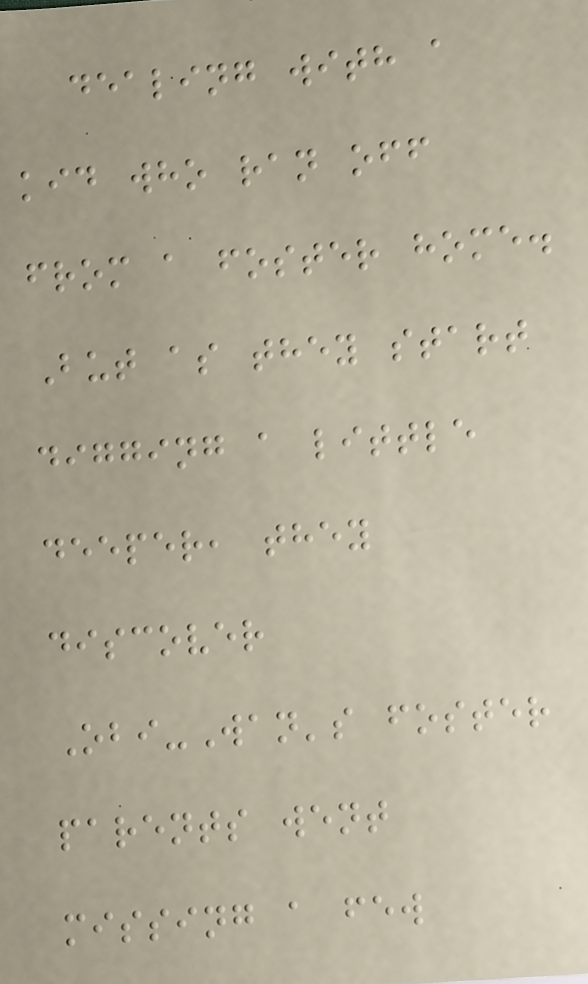dealing with a
kid who ran off
from a foster home.
But as they start
digging a little
deeper, they
discover
Obi-Wan's foster
parents went
missing a few
